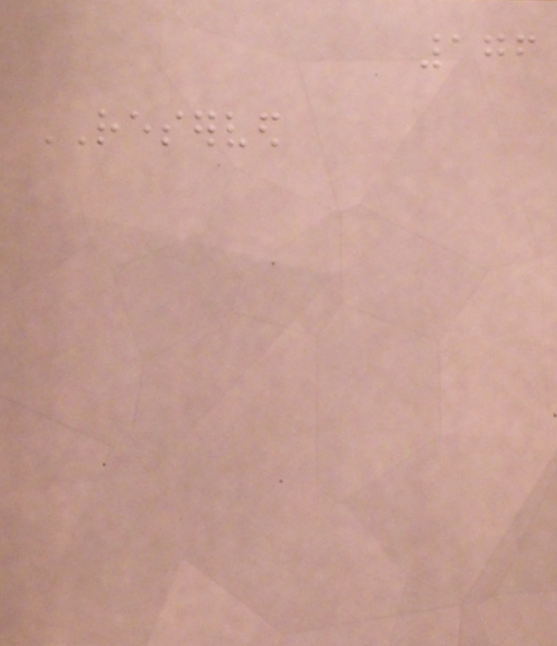176
RESERVED
